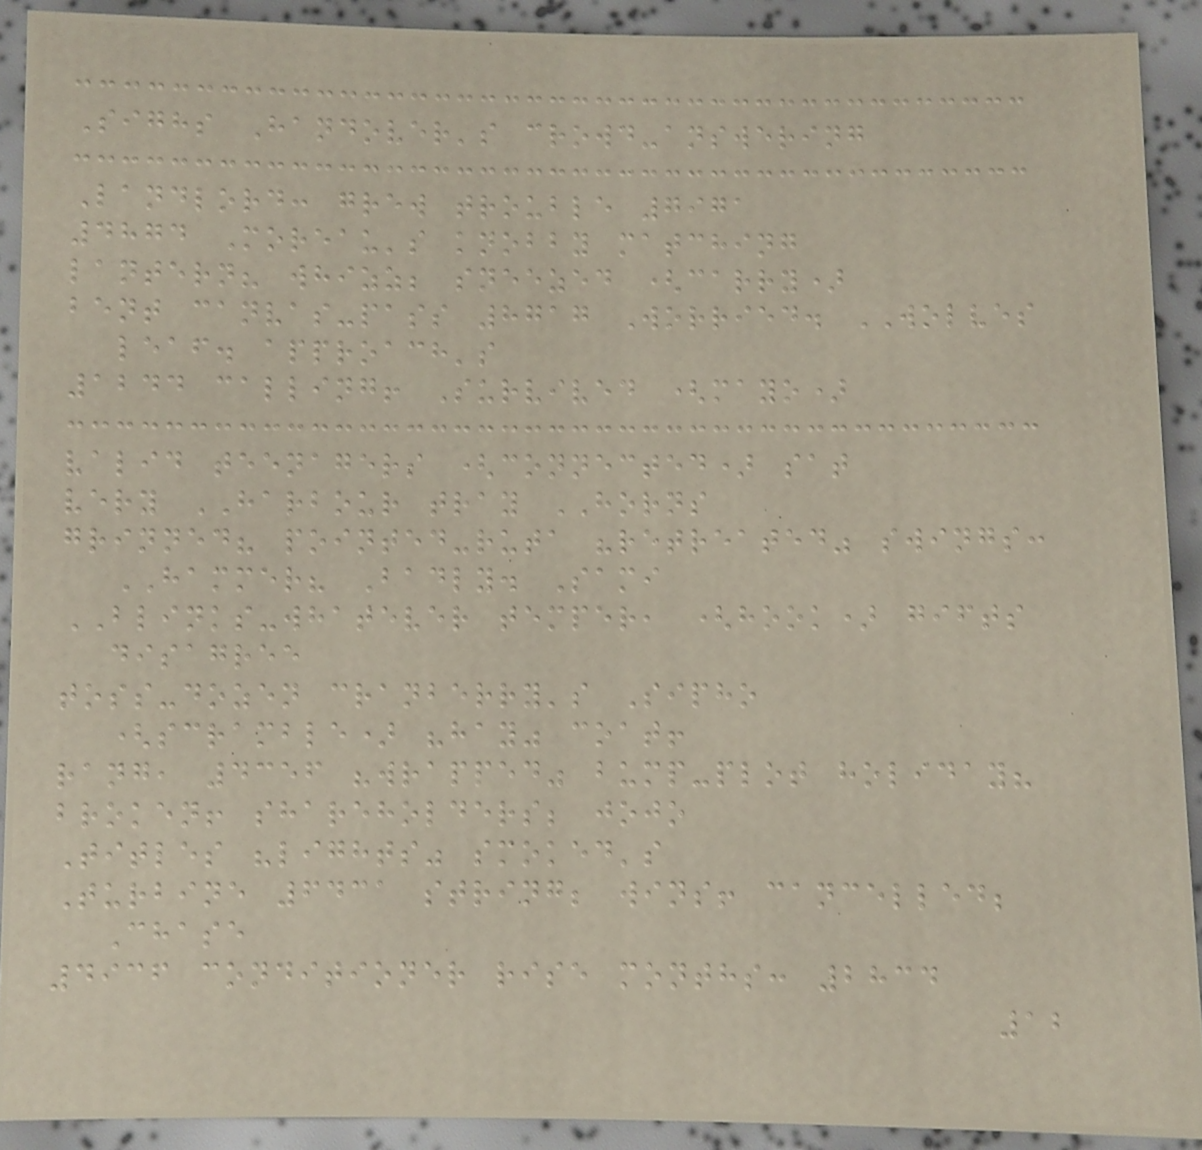Sighs Handover's crowd-answering
Landlord: grew trouble 7971
4874 Moreau's knobby matching
lantern? whizz; sneezed (carry)
bent canvas-pass 8717 Worried. WOLVES
leaf. approach's
1244 calling! Survived (mayo)
valid teenagers (connected) sat
very HARBOUR tray HORNS
grinned? pointed-ruta "retreated" swings:
HAMMER? Badly. Sami
BLINKS-whatever temper, (hook) gifts
disagree
toss-dozen cranberry's Sipho
(scramble) "hay" coat!
rang, 4356 "wrapped" bump-plot holiday?
broken! shareholders; jojo
Titles "lights" smoked's
Turbine 6431 string; wins! cancelled;
Chase
4936 conditioner rise months: 2834
12
